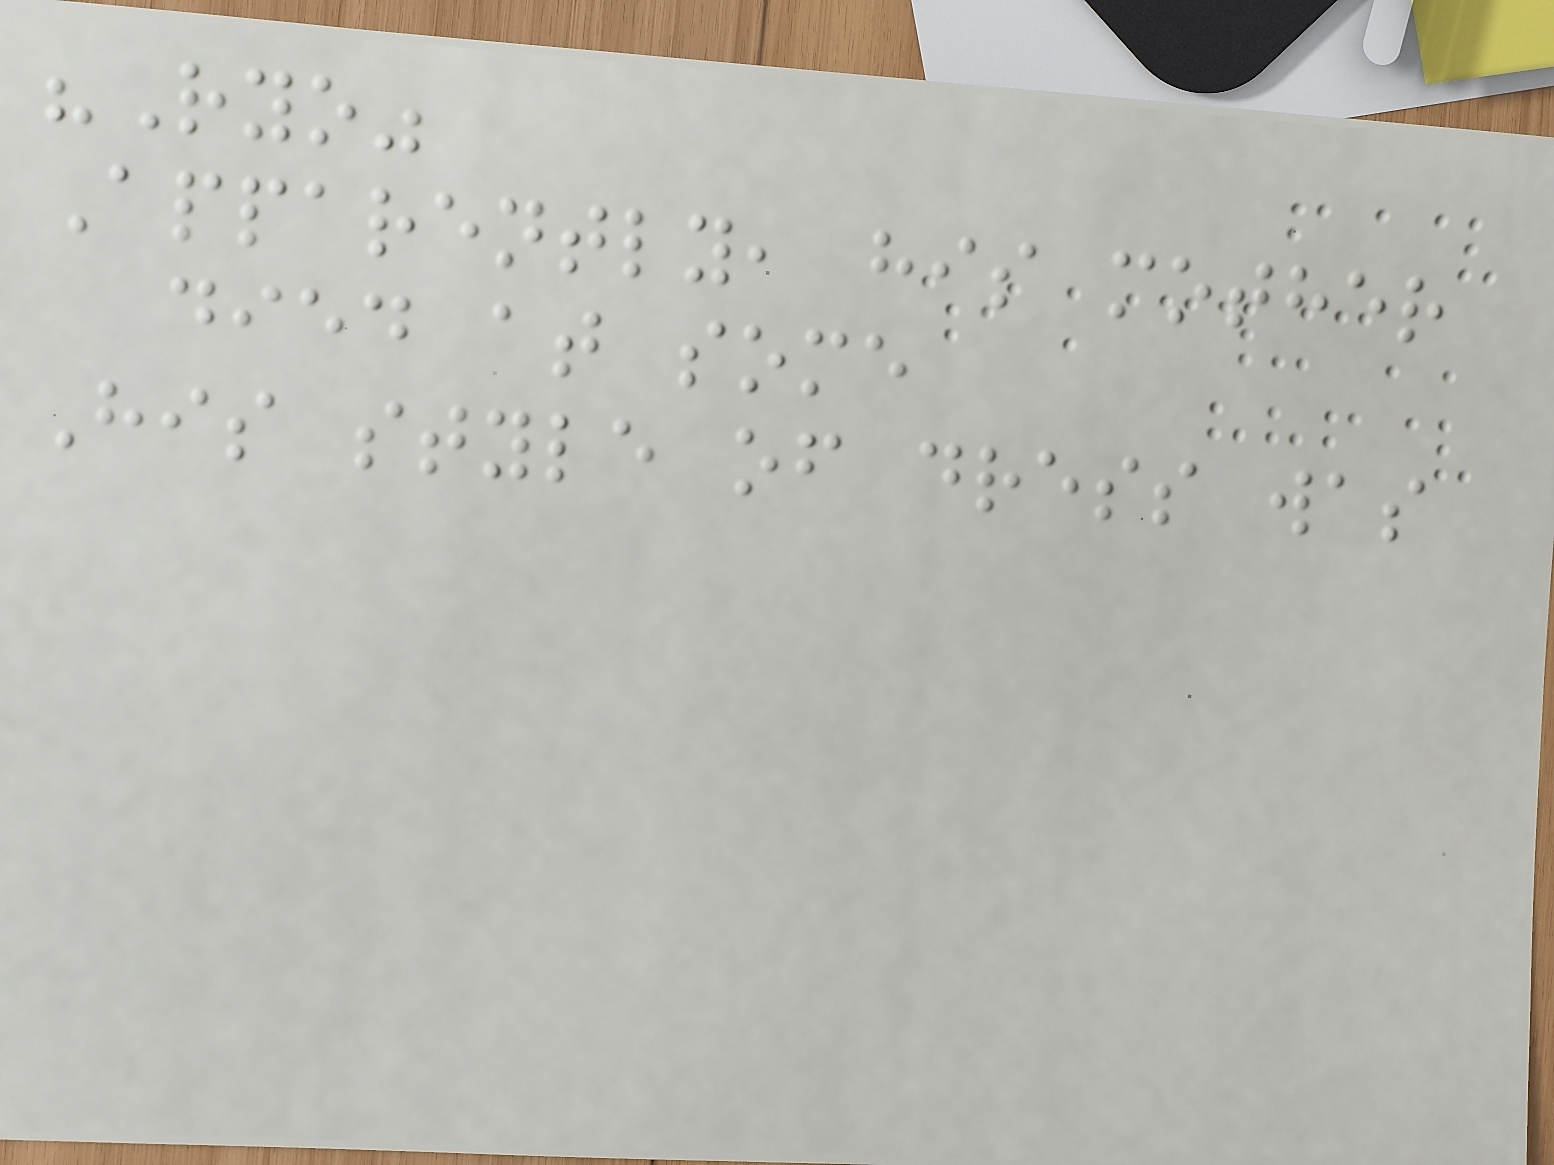"Ryo"
Apparently, his mother
died at some
His style of dress was
